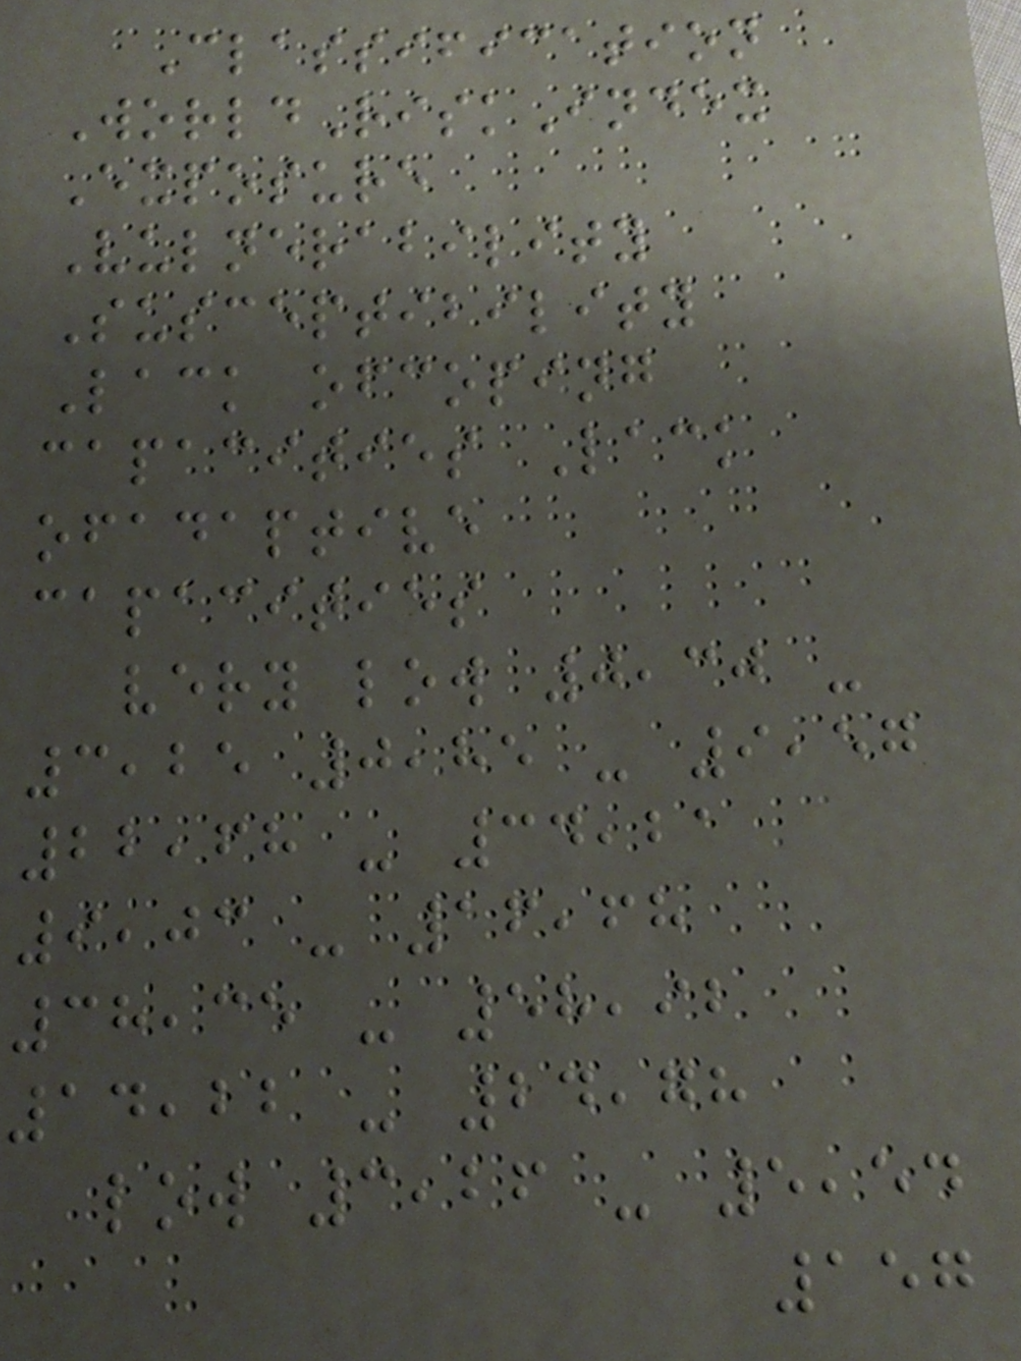Classification
WorldRiskIndex
Exposure
Vulnerability
Susceptibility
Lack ofcoping
capacities Lack
ofadaptive
capacities
very low 0,30 -
3,25 0,85 - 9,57
22,68 - 34,21
9,03 - 16,68
38,35 - 58,92
14,22 - 24,78
low 3,26 - 5,54
157
